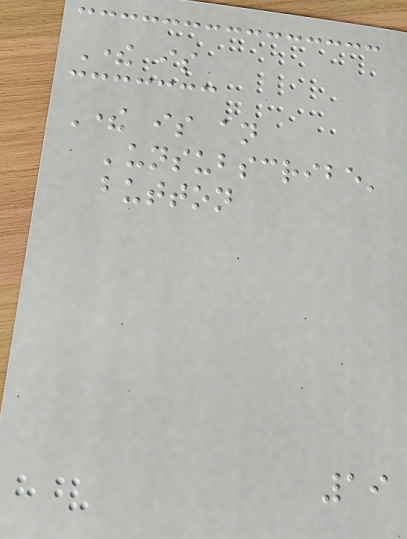There is
There is an
'unsubscribe'
button
19
